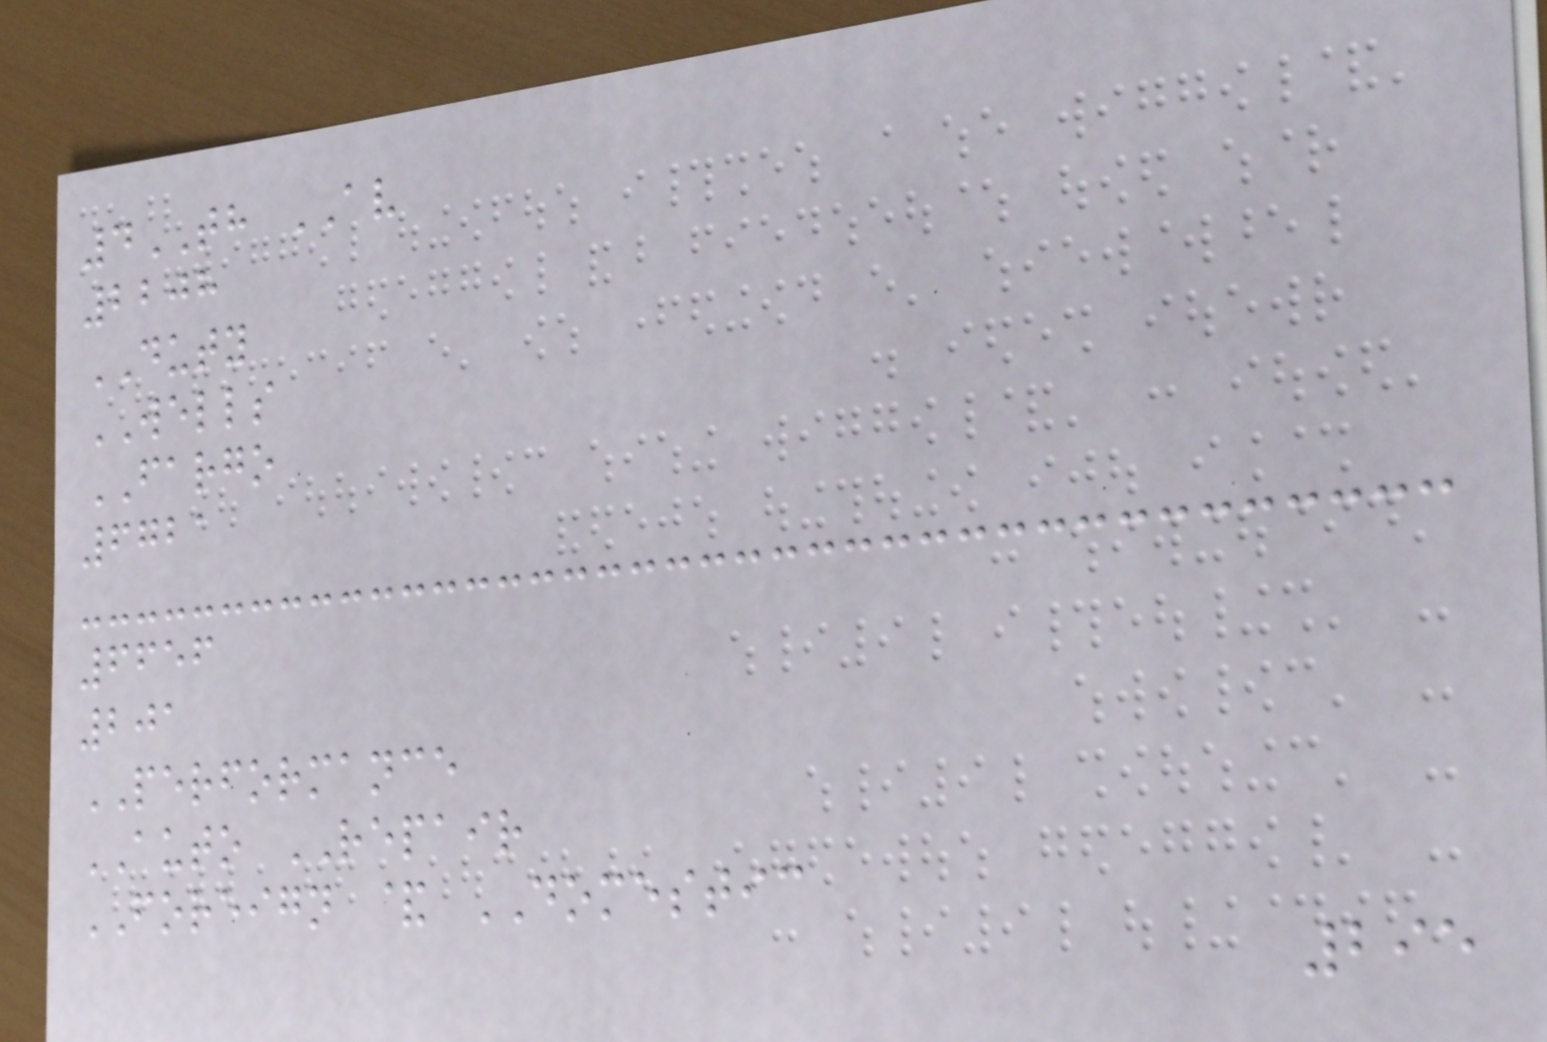4TH AV
2208
DUTY
WELLS
FARGO
6721
6656
201
PERFORMANCE
AUTO REPAIR
FOREIGN & DOMESTIC
295
